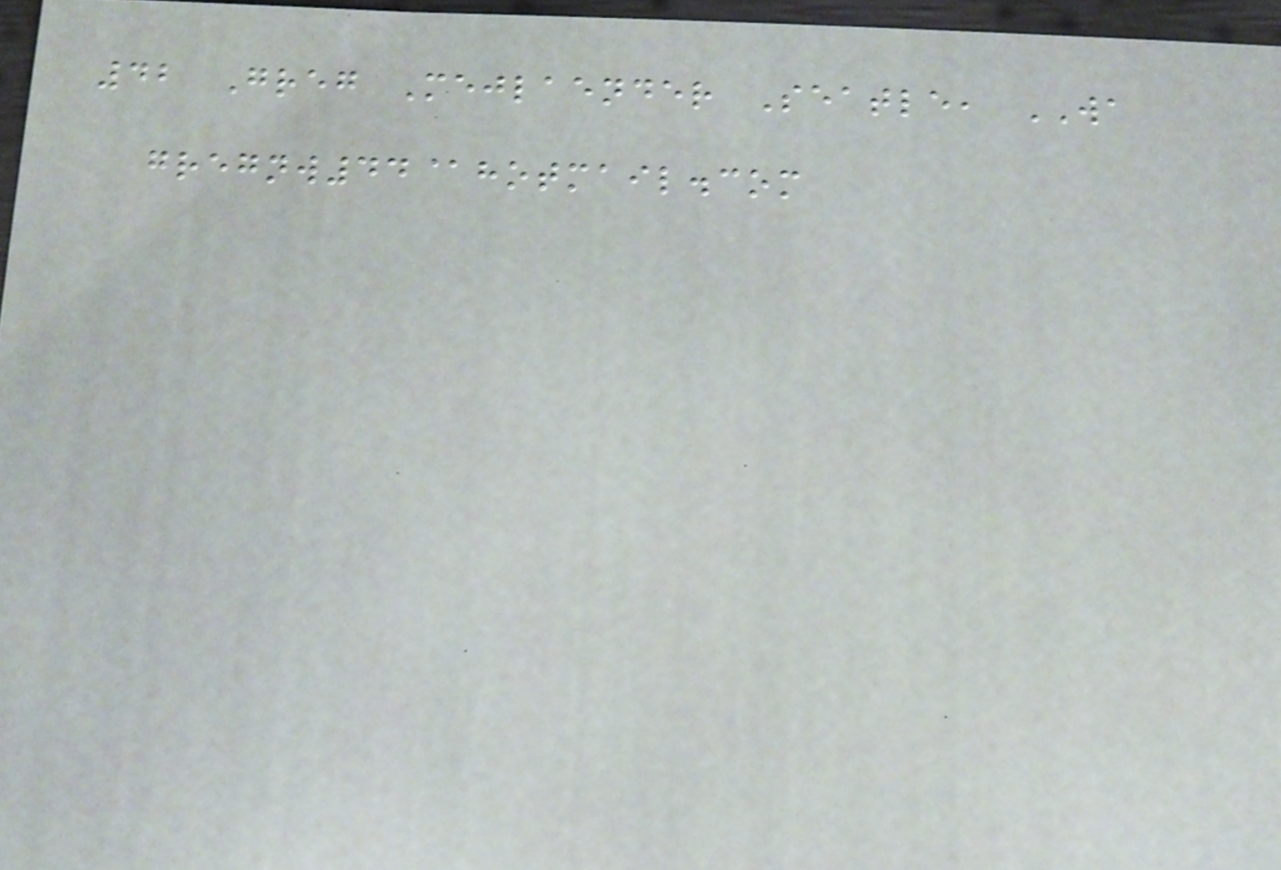42 Greg Mejlaender Seatle, WA
gregnw44@hotmail.com
